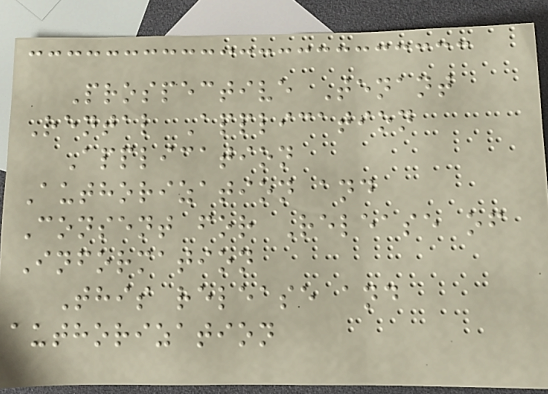Prospective Tenant
Rental Application
Application
Authorization and
Consent for Release of
Information
This release and
authorization
